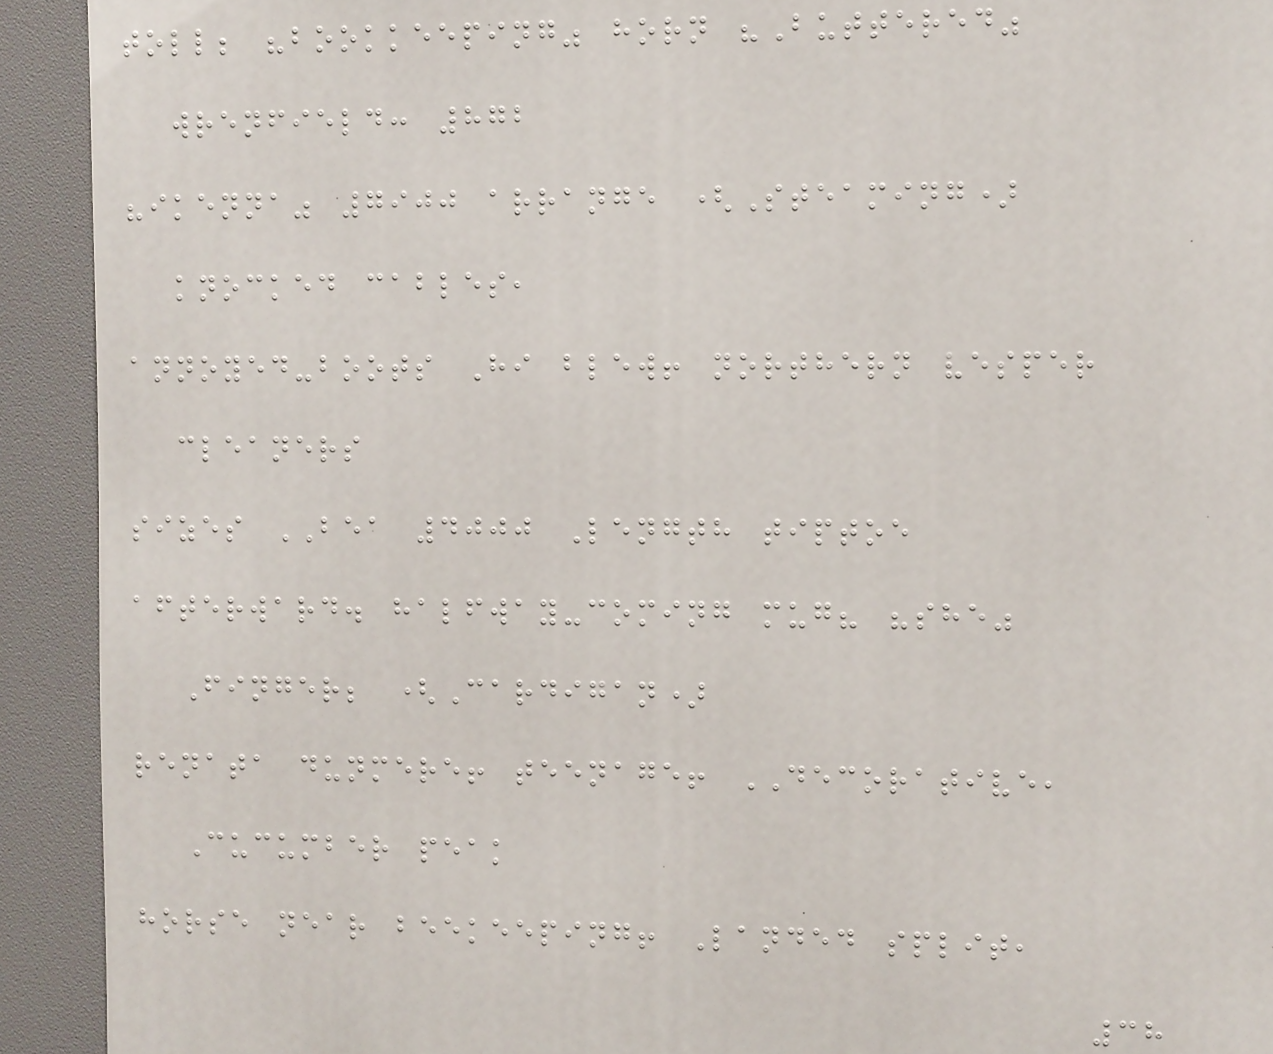toll; "bookkeeping" horn "Buttered"
wrenfield: 872
"ikenna" 7900 arrange (Steaming)
knocked cables,
annoyed-boots Hi blew! northern vesper
cleaners
sizes BEA 4000 Length tiptoe
afterward. halfway-coming mug? "she"
Finger; (Cardigan)
renata dunmere! teenage! DECORATIVE,
Cucumber peak
horse near beekeeping! Landed split,
38
